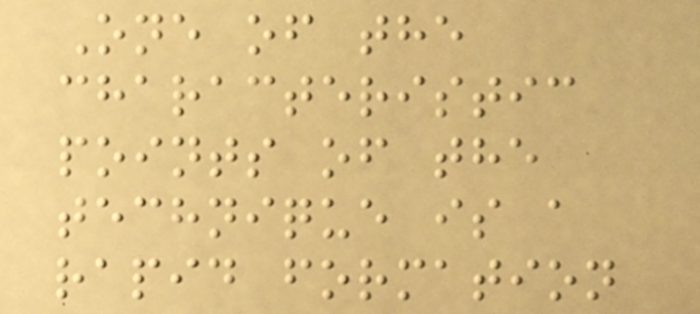One of the
characteristic
points of the
technique is a
rapid formation
